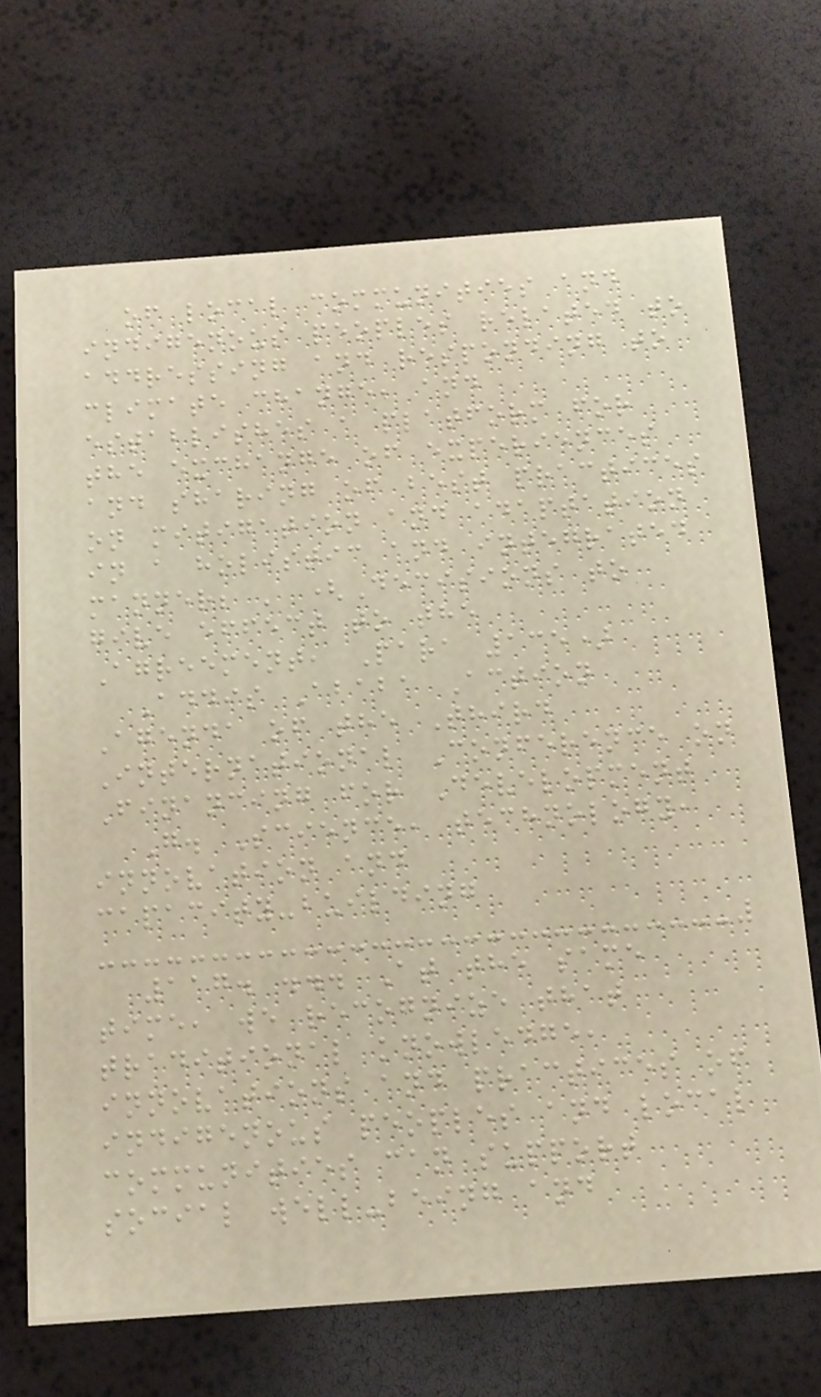of local communities and
indigenous peoples related to
addressing and responding to
climate change, and
establishes a platform for
the exchange of experiences
and sharing of best practices
on mitigation and adaptation
in a holistic and integrated
manner; ' (Decisions to
give effect to the
Agreement, Para 135)
Addis Ababa Action
Agenda of the Third
International Conference on
Financing for Development
G. Science, technology,
innovation and
capacity-building
117. ... At the same
time, we recognize that
traditional knowledge,
innovations and practices of
indigenous peoples and local
communities can support
social well-being and
